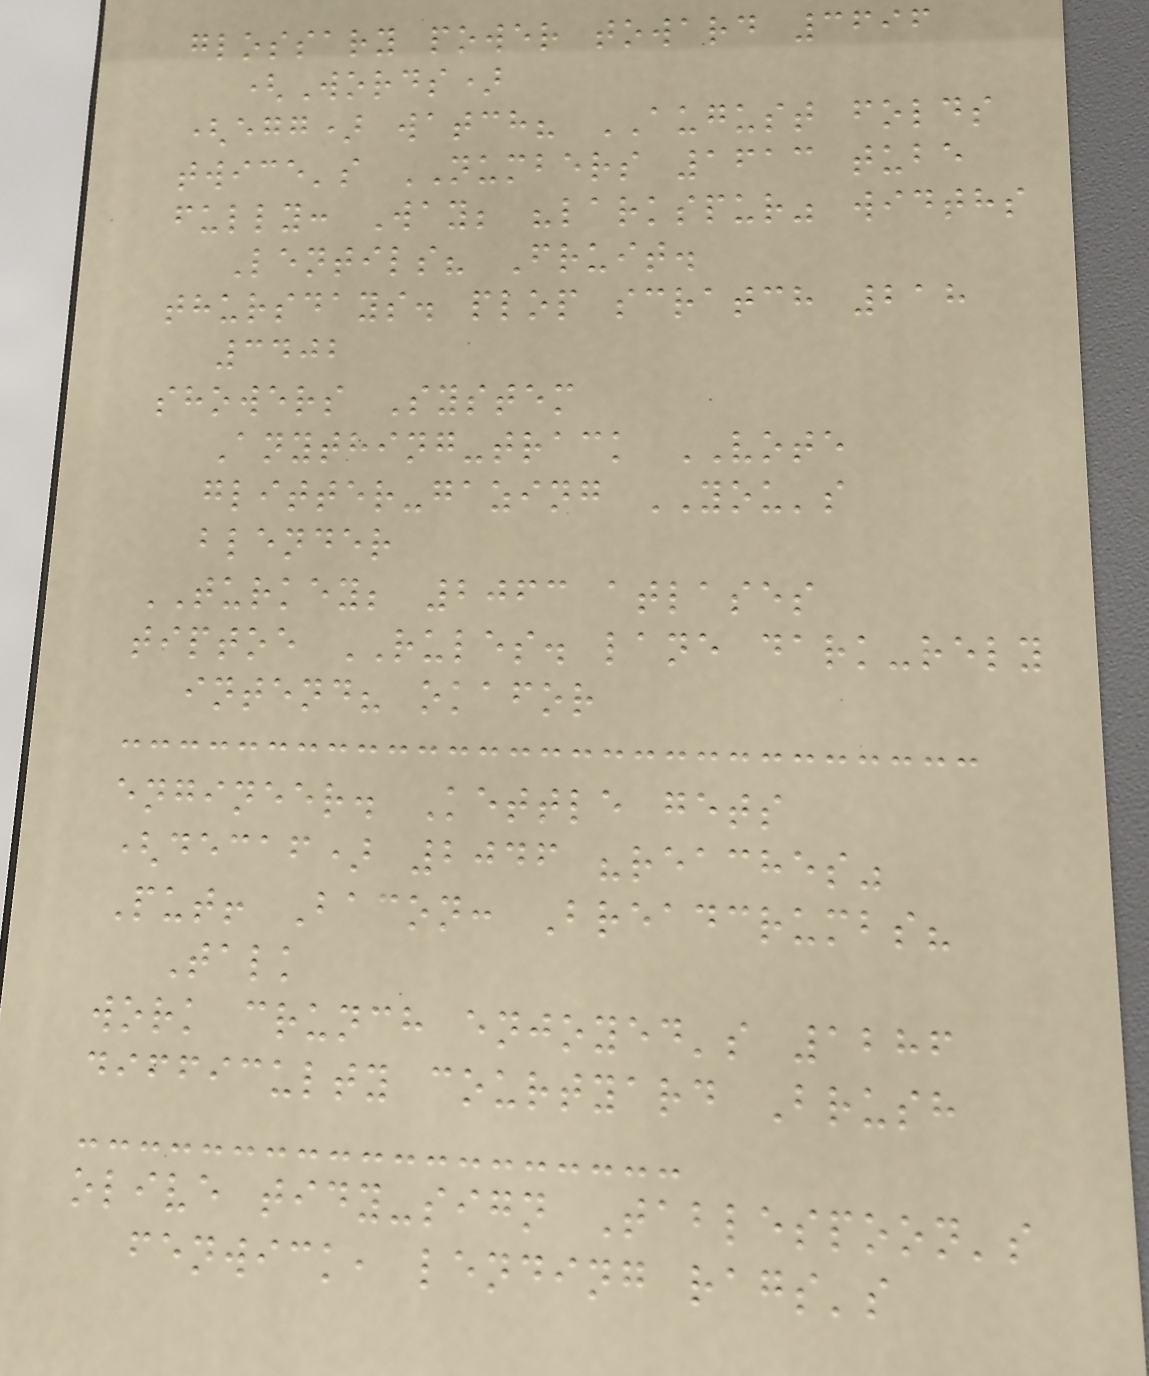glossary power toward 3696
(Words)
(egg) watch? AUGUST folds
twice's NUMBERS 1613 tube
fully: Way; "larkspur" widths
Lentils? Fruit.
thursdays. plop scratch 218
3402
showers System
Anything-track VOTE
glitter-gazing YOU's
blender
TURKEY; 2063 atlases
tiptoe RULES. lane dark-rely
intend? okafor
engineer. Kettle gets
(decaf) 2046 "reaches"
Put! Bacon: Breadcrumbs?
Talk
work crunch enjoyed's 1286
difficulty courtyard Brush
olive tidy-sign Tablespoon's
fenwick, lending rags's
